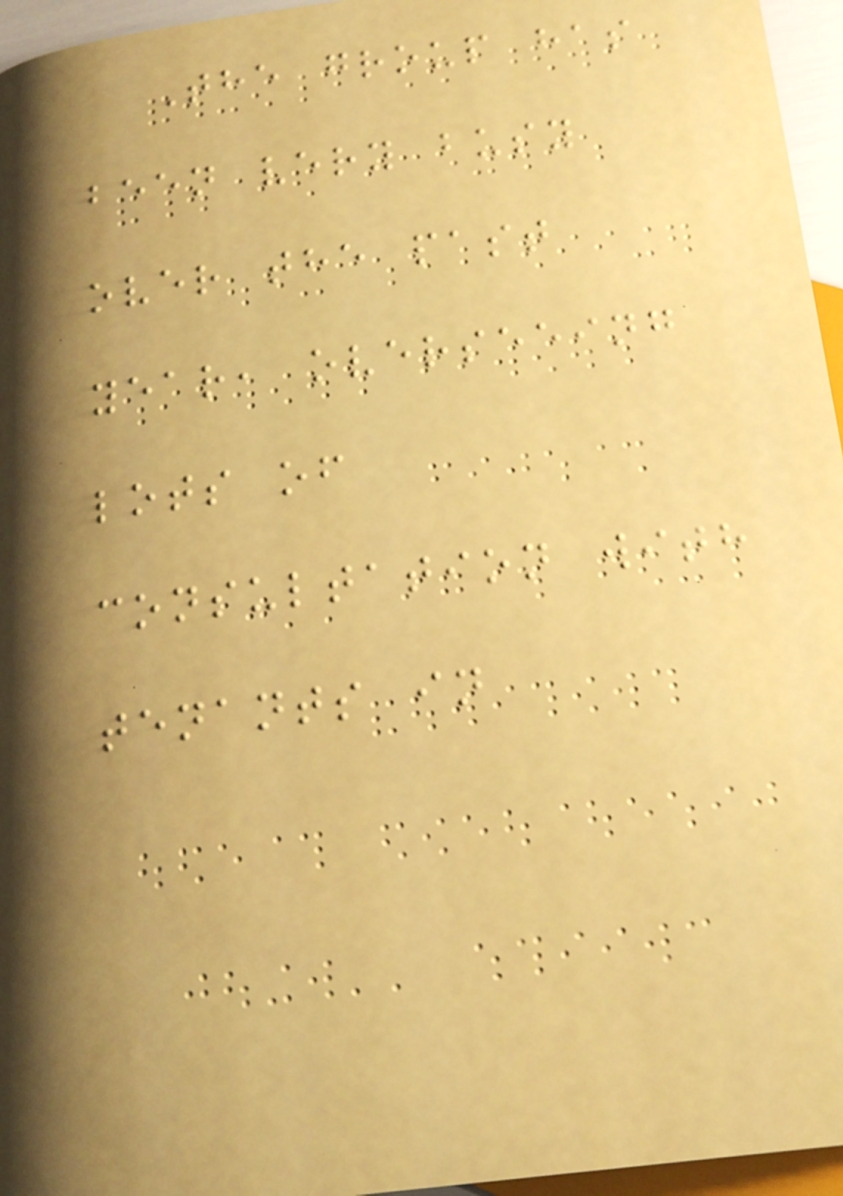The group has
been very busy
over the past
year, overseeing
lots of
consultation with
tenants in
